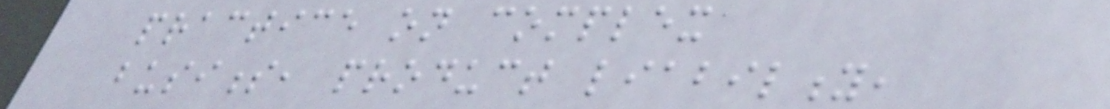practice on complex
business, product liability,
